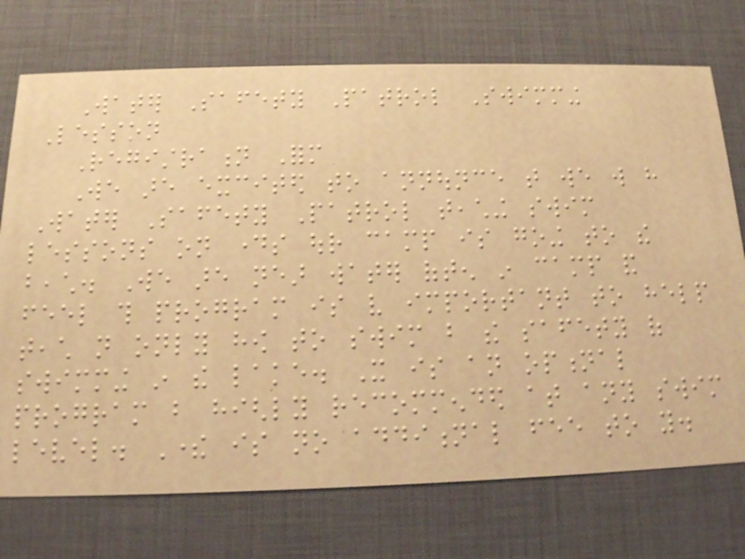Water Safety Patrol Swimming
Lesson
Registration Form
We are excited to announce that we will have
Water Safety Patrol teaching swim
lessons on days our camp is going to the
beach. We are near water often in camp and
feel this program is very important to help
teach not only how to swim but the safety of
swimming in the lake. It is an optional
program but highly recommended at any swim
level. There is no additional fee to you.
